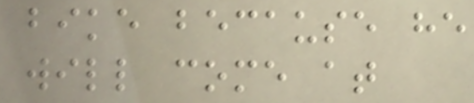bike because he
will come at
